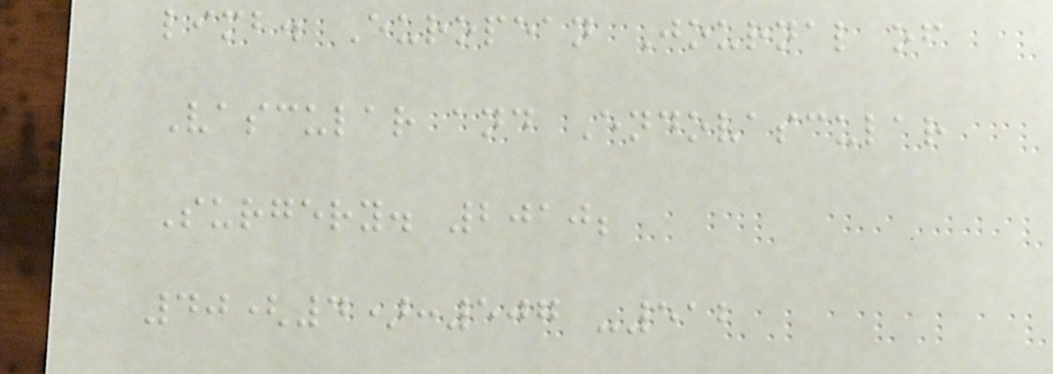limb. European Journal of
Vascular and Endovascular
Surgery. 2010;
40(4):507 -512
